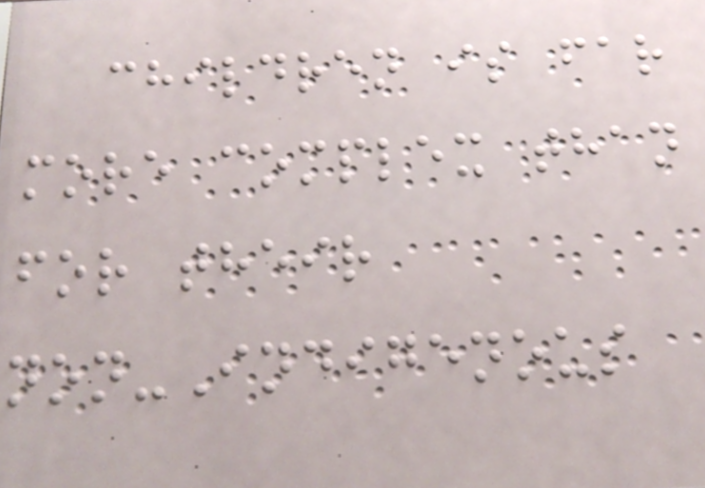children is far
more complex than
for their
non-Indigenous
